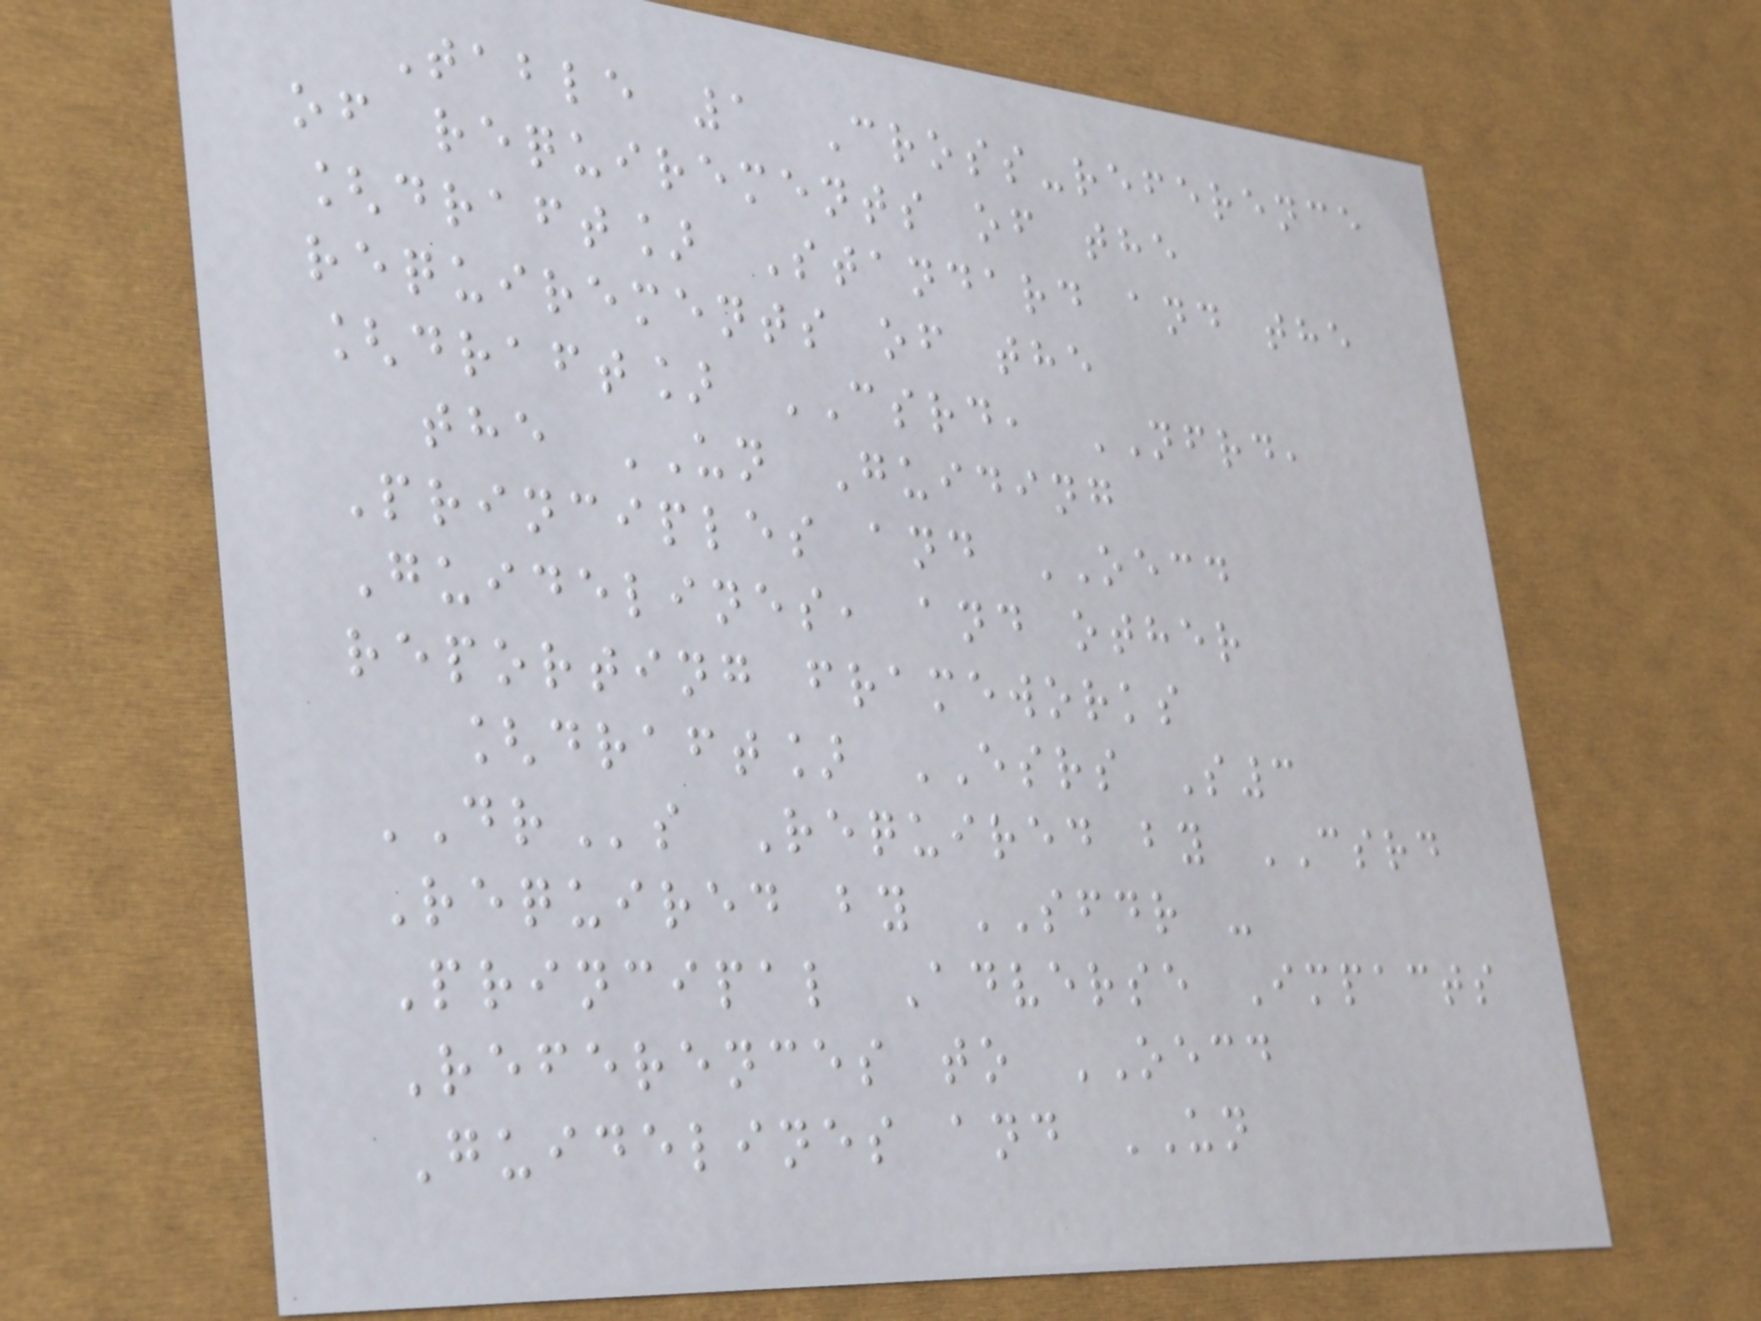Table 1 Cross-reference
of requirements of the
[draft] Standard and the
requirements of the
[draft] CSRD, NFRD,
the UN Guiding
Principles and OECD
Guidelines, and other
reporting frameworks
[draft] ESRS S3
DRs Required by CSRD
Required by SFDR -
Principal Adverse Impacts
References to OECD
Guidelines and UN
